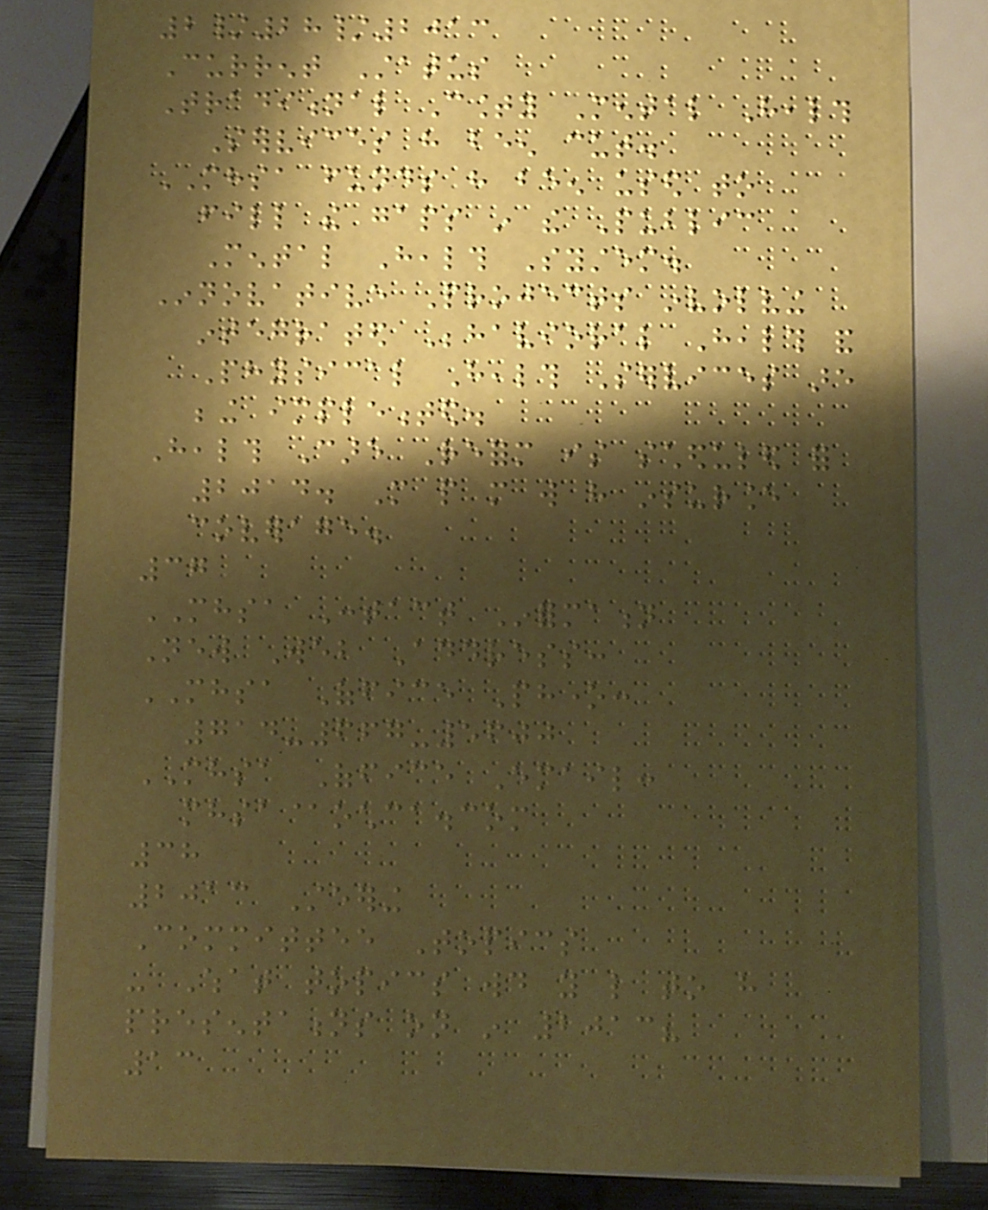2/28/2013
Current Status
Traditional County Mental Health
Services have been cut.
MHSA funds have been used to
fill the gaps in the Public
Mental Health System.
Innovative Projects involving
integrated Behavioral Health and
Physical Health Services are
being implemented.
Health Care Reform is scheduled for
2014. More people more will have insurance
coverage.
37
MHSA Contact Information
New Web Address:
MHSA Office Phone:
714-667-5600
MHSA Office Email:
mhsa@ochca.com
38
2013 Steering
Committee Topics
- What topics would you like to have
presentations on in 2013?
13
